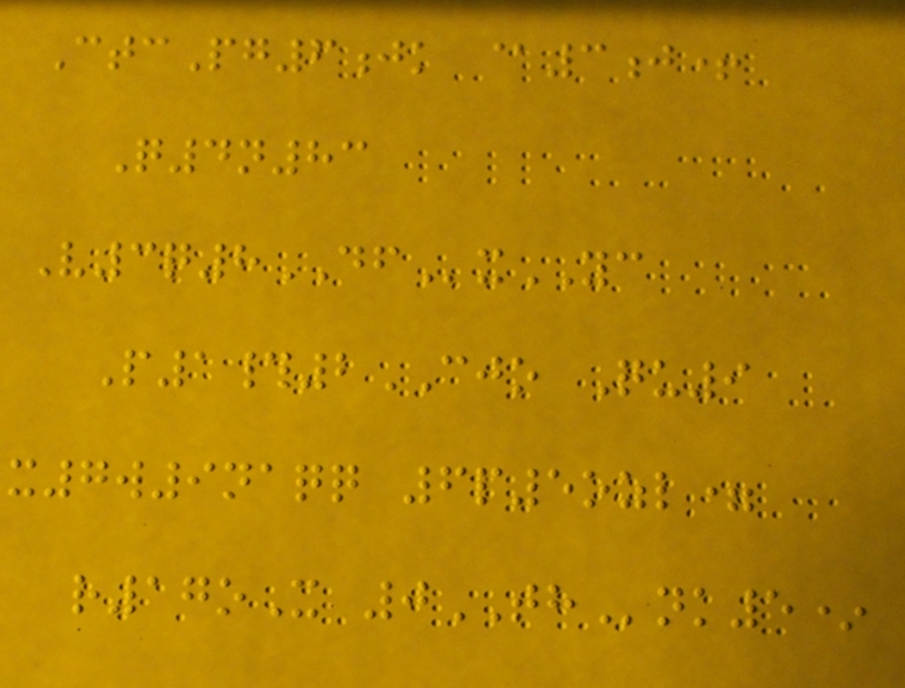CtcPg6jk @3j+
Q4n83
V3q8DFxYC
P1#2CJO Qu9
x7w9naqq 6p5ozl=
r17oX 0THnk5*
